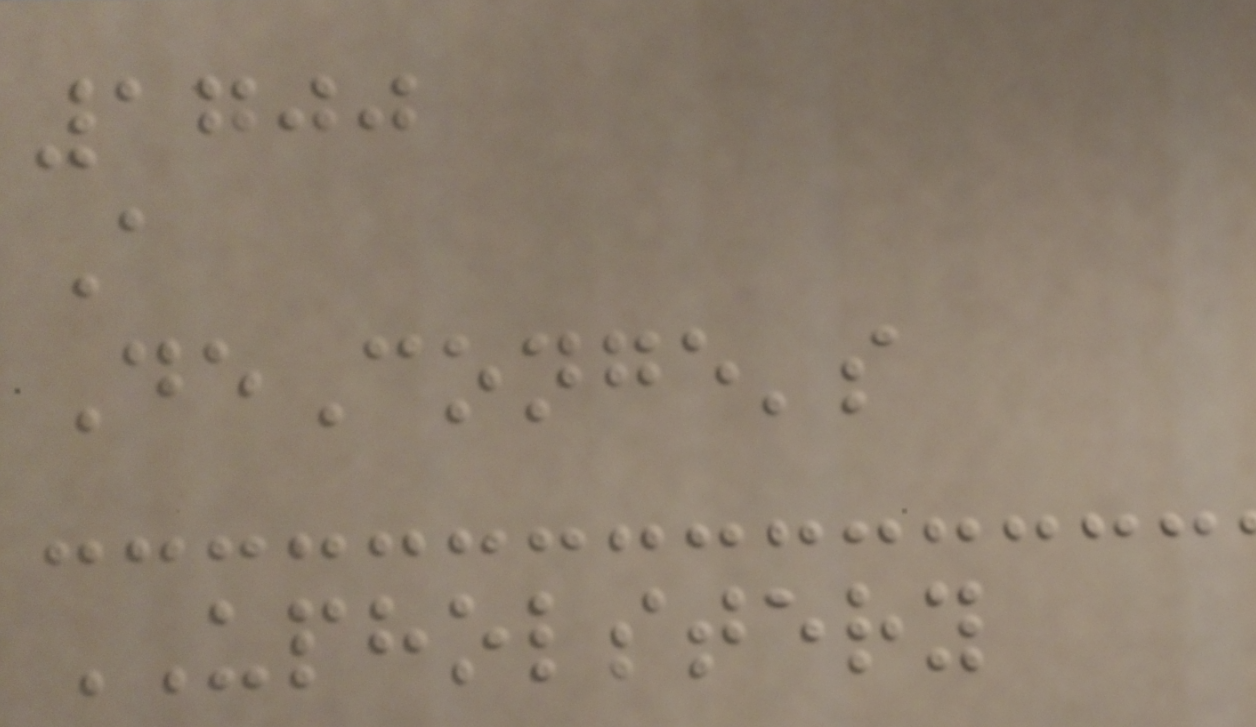1700
A
DeConge's
UPHOLSTERY
